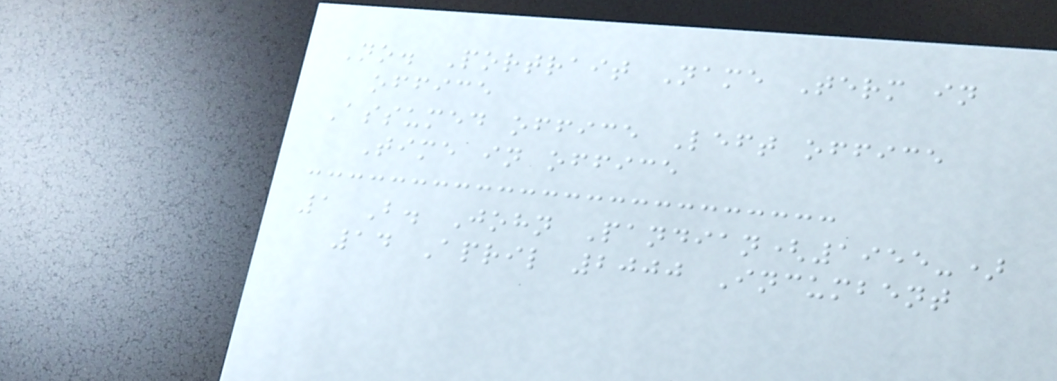No. Portrait Name Term in
office
Assumed office Left office
Time in office
1 B. John Pandian(1955-)
14 April 2000 Incumbent
